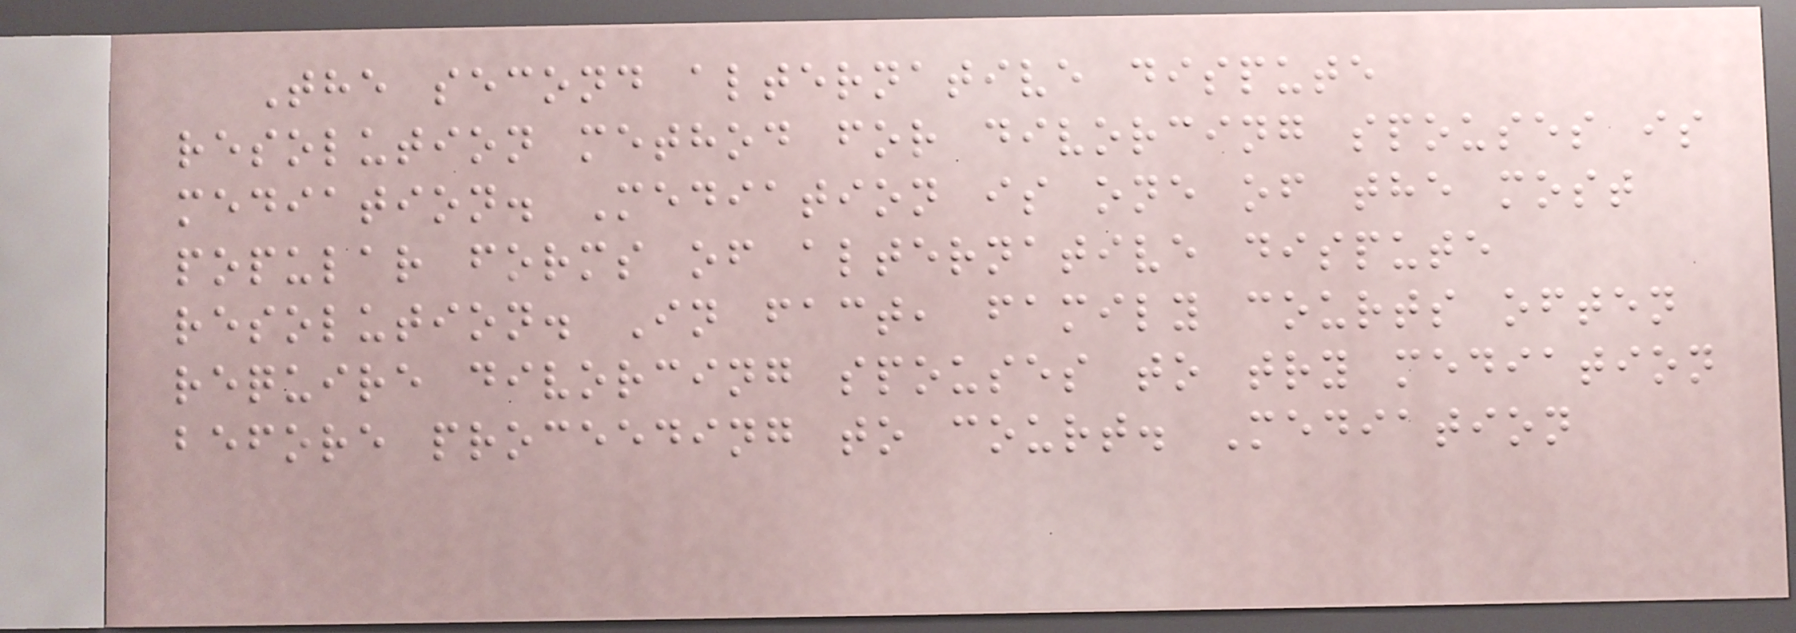The second alternative dispute
resolution method for divorcing spouses is
mediation. Mediation is one of the most
popular forms of alternative dispute
resolution. In fact, family courts often
require divorcing spouses to try mediation
before proceeding to court. Mediation
